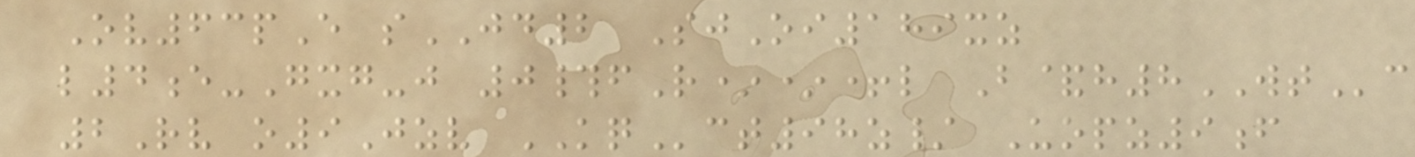Ov63pE sJD2 SjOi189xz
l4e-Gxg-j 0#fR**+l B&h8WTc
2Rv o9Jzv KQct98z/ Uopz9f
